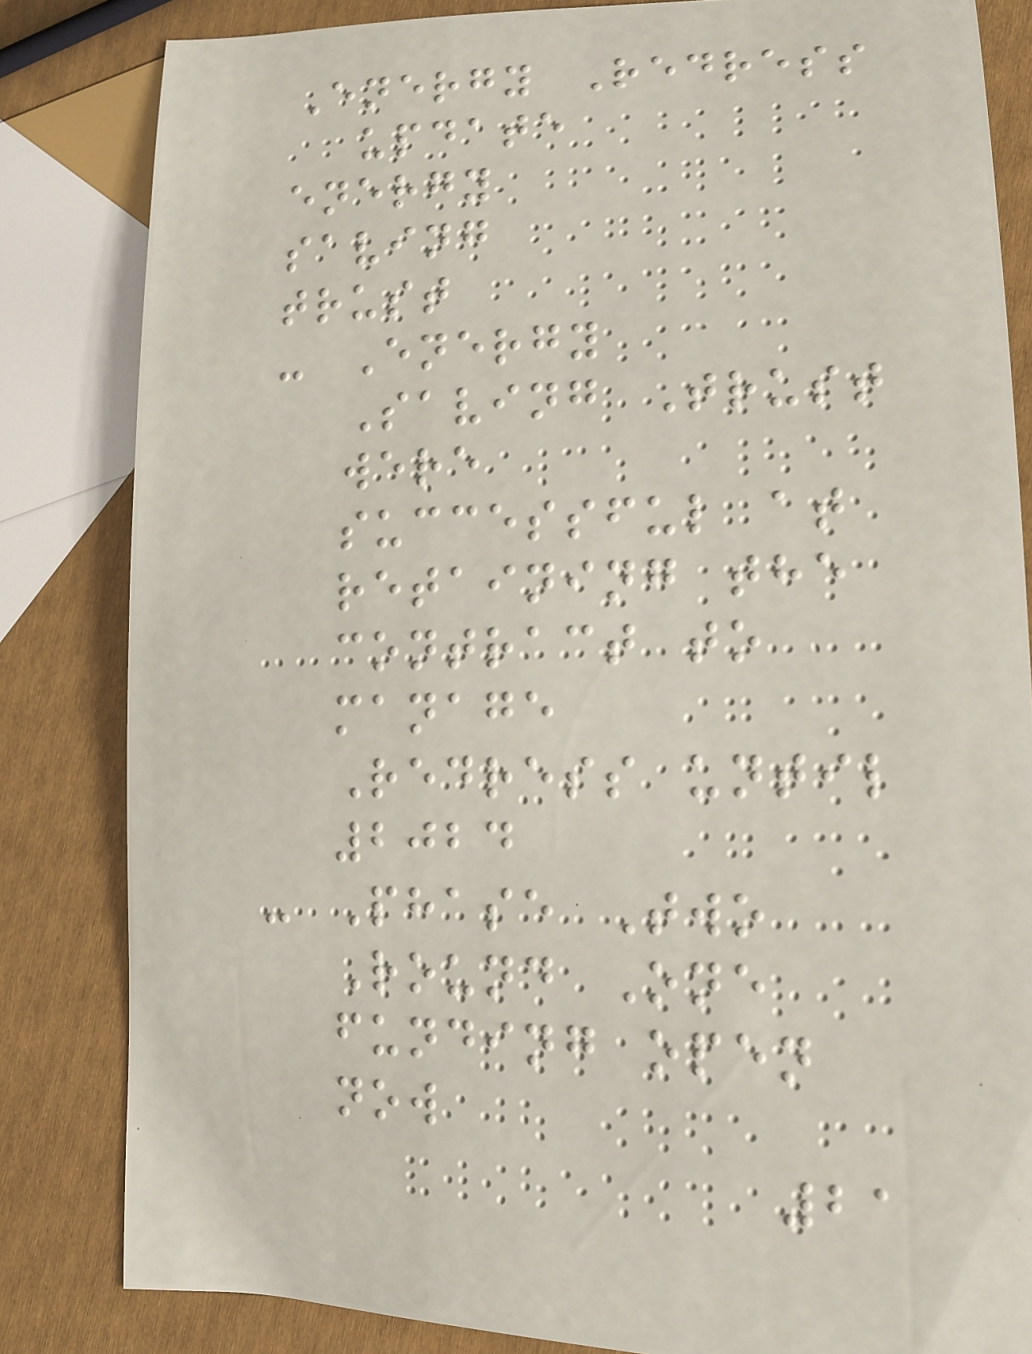Energy Redress
update
energy
saving
trust
- Energy
Saving Trust
were
successful at
retaining the
contract to
manage
Redress until
2024
- Phase Two
Round One
funding open
now
21
